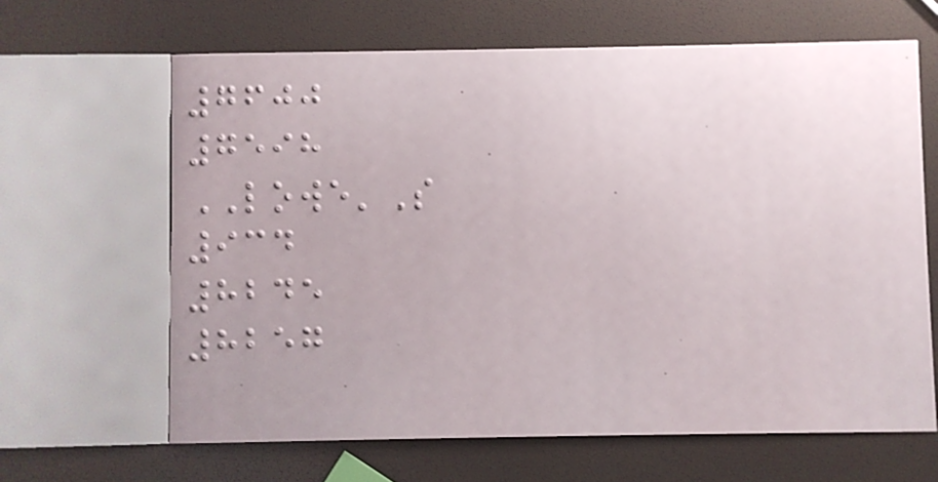7600
7598
LOWE'S
934
8245
8257
